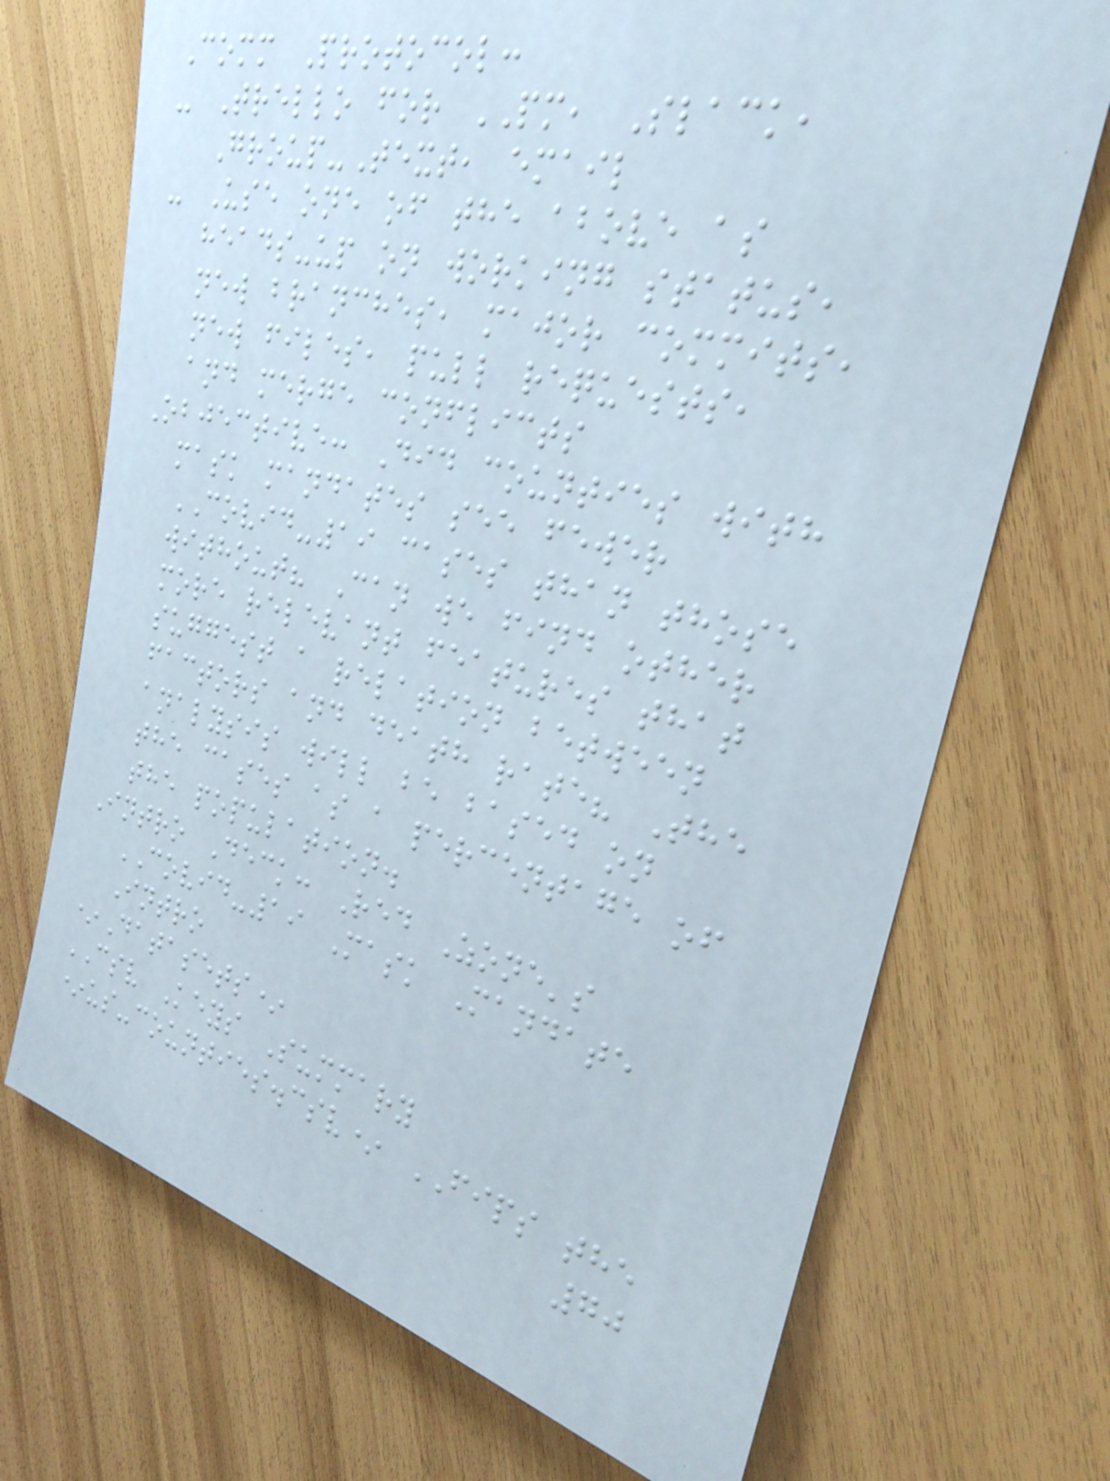Comm Protocol:
- Trello for PM, Slack,
Group-Text, email
- Use one of the above as
heads-up on working status,
new branches, major commits,
new files, pull requests,
and merge conflicts
Objective: Did counties with
mask mandates see fewer
COVID-19 cases than those
without? Can we find other
more relevant features that
suggest a relation between
factors and death rate? The
analysis will be based on
the cases as a percentage of
the population.
Intro Deck: Red Zone's
COVID-19 Mask Mandate
Intro
*Datasets*
CSV Keys Summary
*us-counties.csv* FIPS the
70
